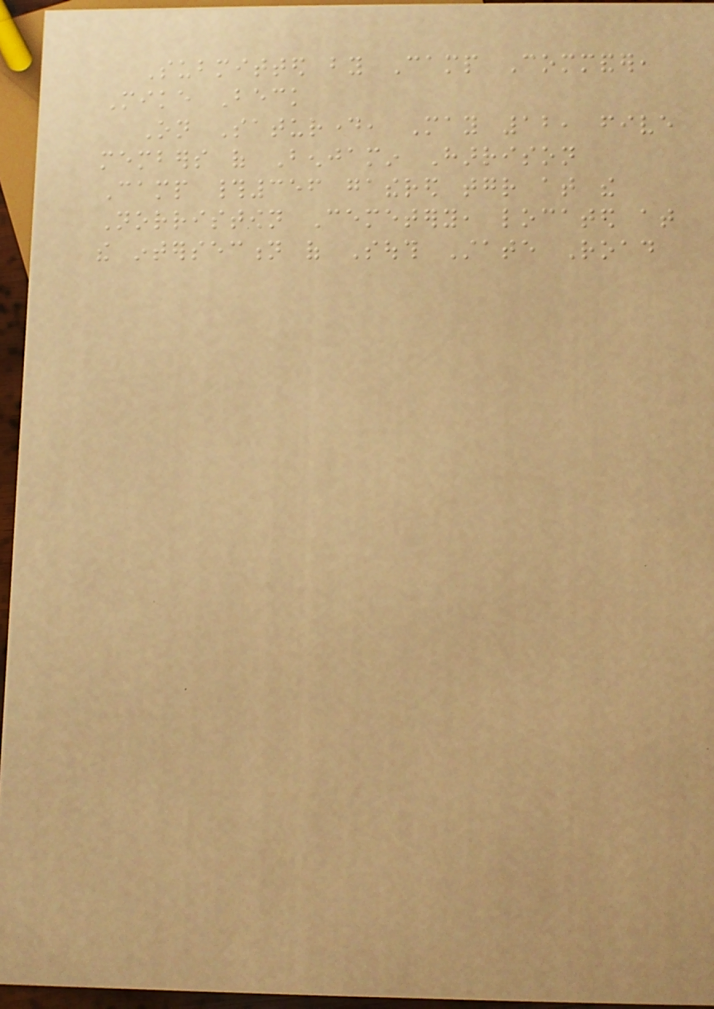Submitted by Camp Commander,
Mike Beck
On Saturday, May 12, five
members of Benjamin Harrison
Camp #356 gathered together at the
Norristown Cemetery, located at
the intersection of South State Road
